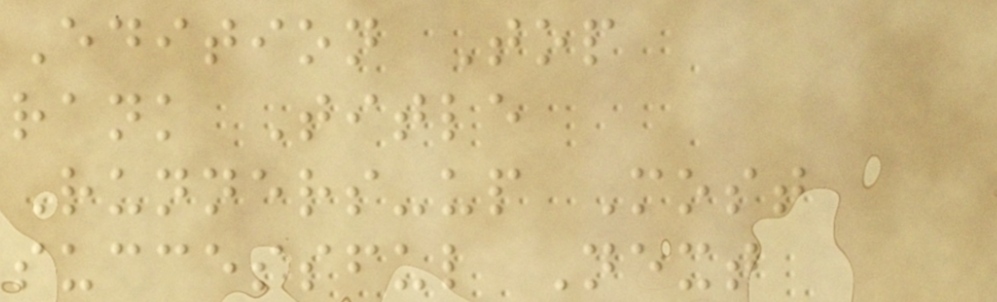Edition Top
rank Title
Runners-up Most
successful Next
